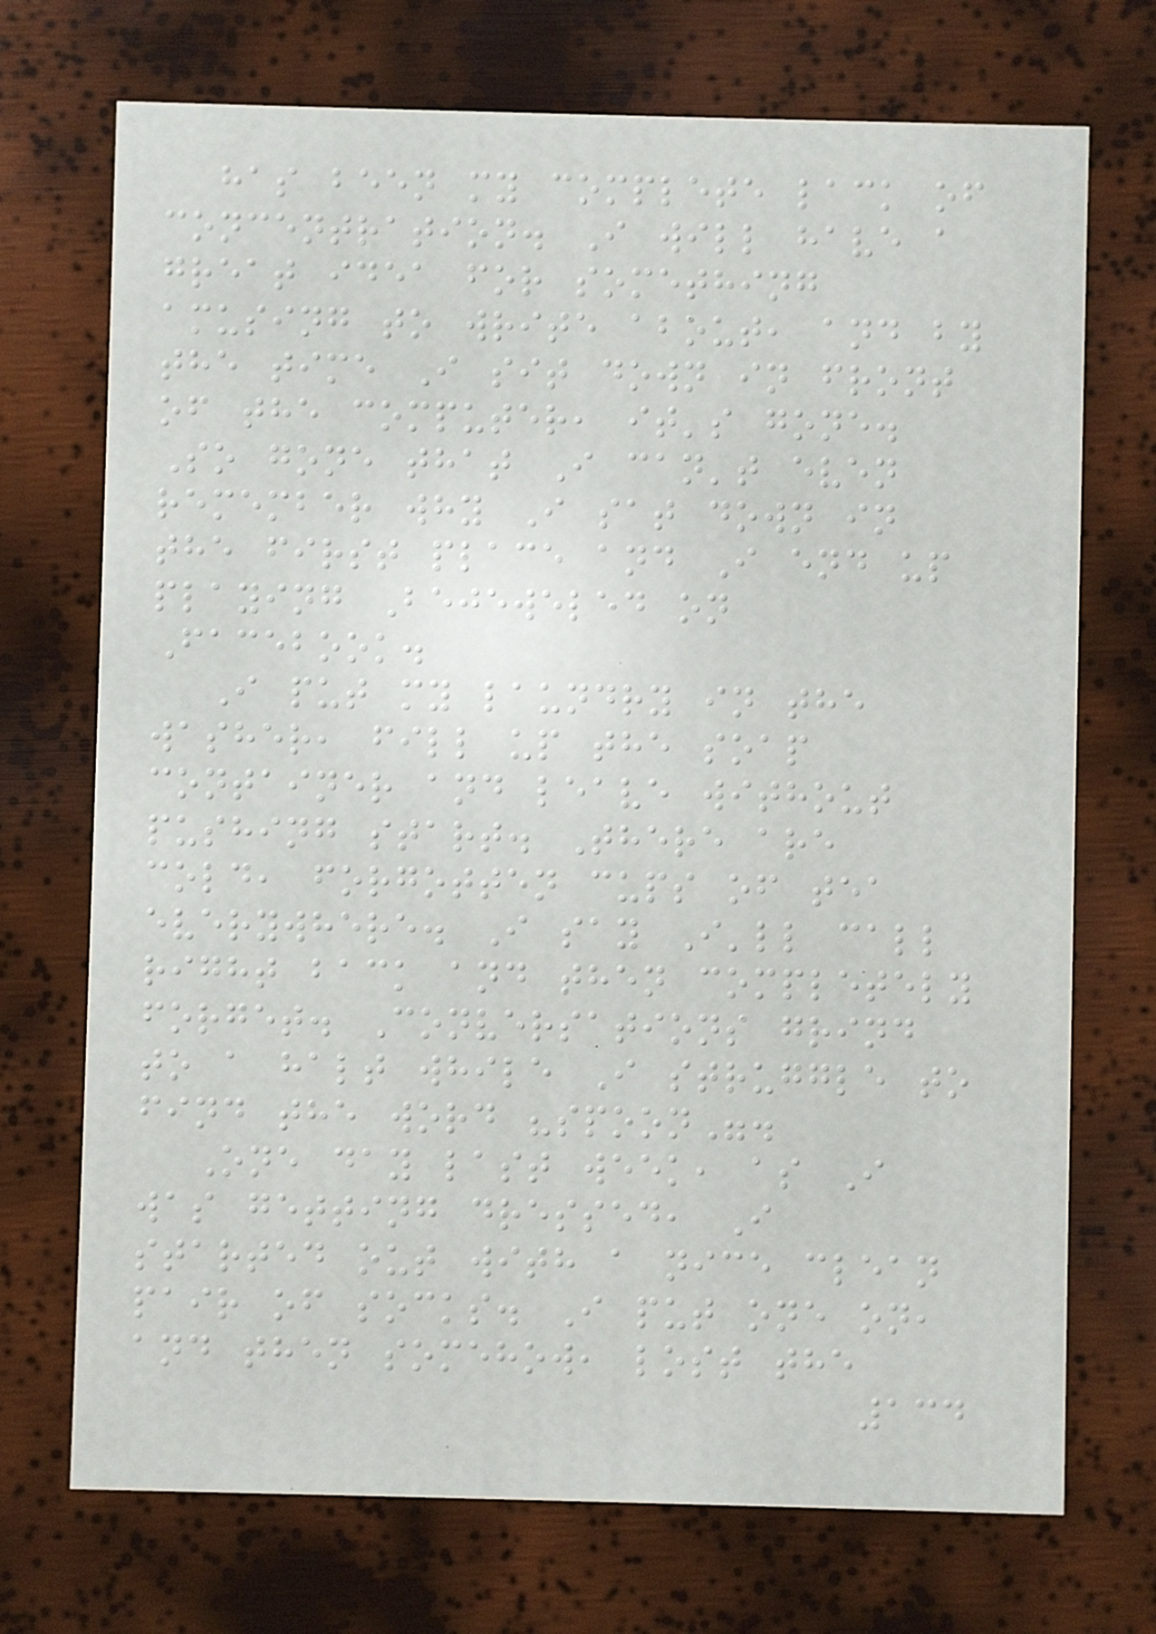has been my complete lack of
concentration. I will have a
great idea for something
amusing to write about, and by
the time I sit down in front
of the computer, it's gone.
So gone that I can't even
remember why I sat down in
the first place and I end up
playing Bejeweled on
Facebook.
I put my laundry in the
washer, fill up the soap
container and leave without
pushing start. There are
cold, forgotten cups of tea
everywhere. I say I'll call
right back and then completely
forget. Conversations grind
to a halt while I struggle to
find the word "spoon".
One day last week, as I
was getting dressed, I
started out with a nice clean
pair of socks. I put one on,
and then somehow, lost the
134
